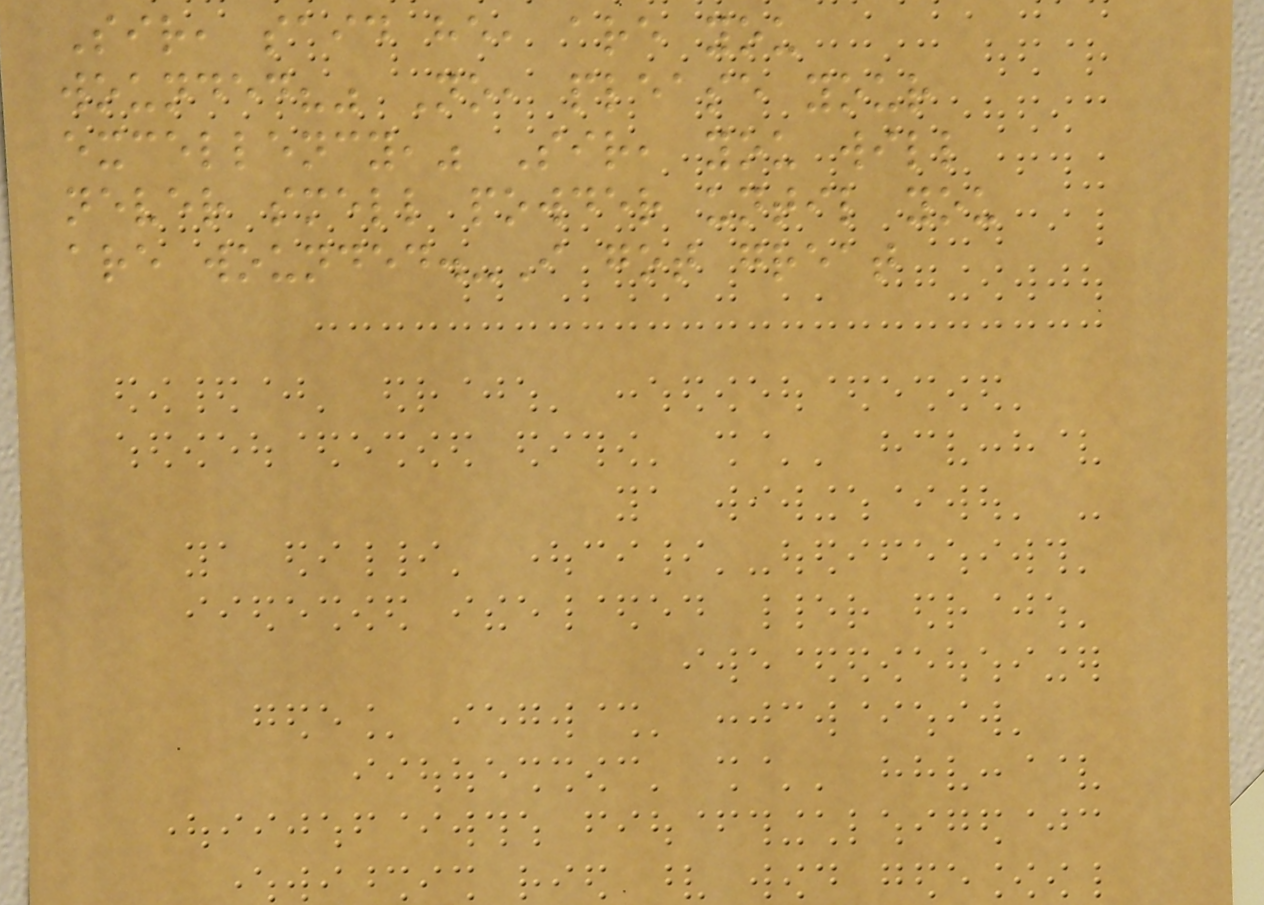Sir, said he, are you
wounded?" No, please your
excellency," Sir, you will
never smell powder until you
are wounded.-I got great
